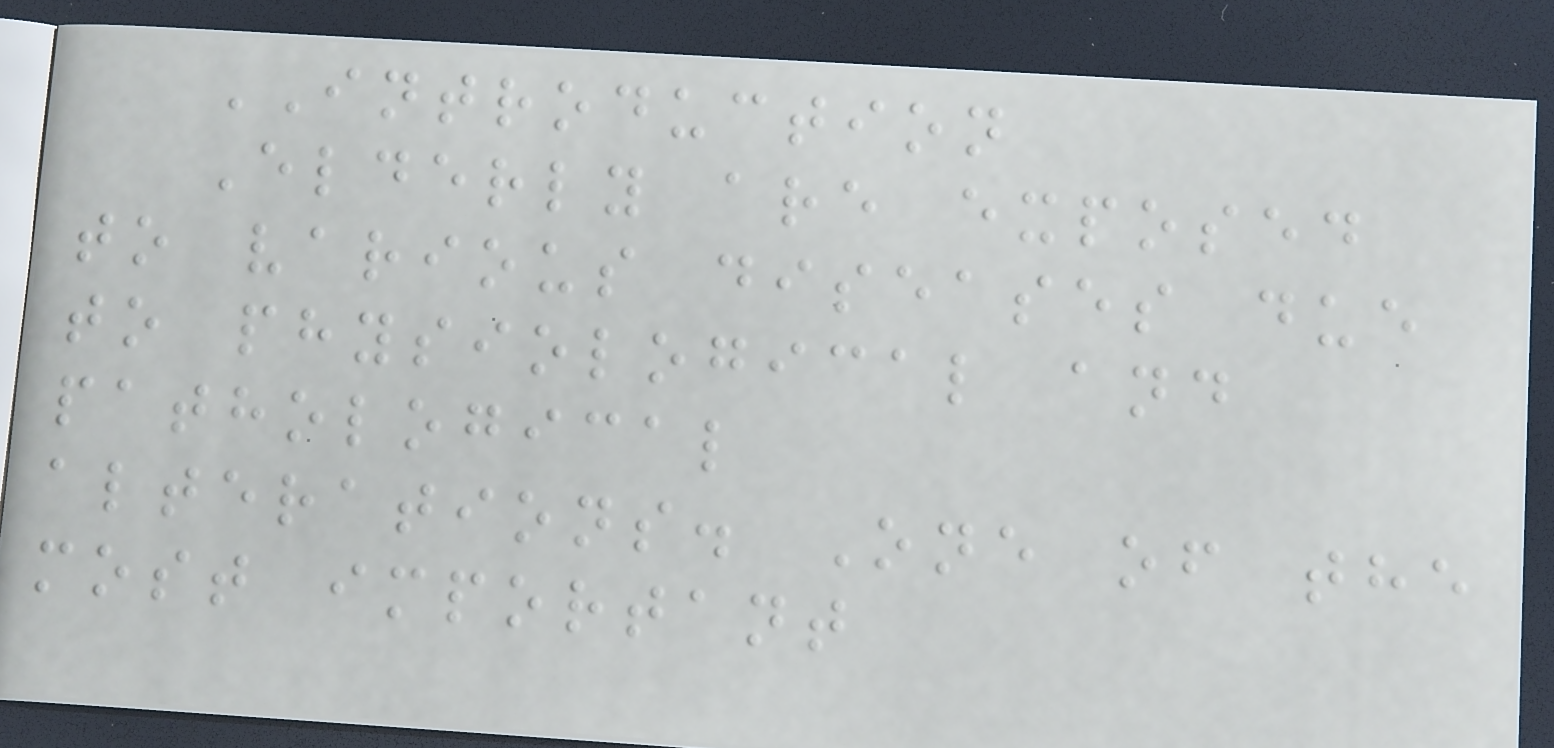INTRODUCTION
Elderly are exposed
to various diseases due
to physiological and
pathological
alterations. One of the
most important
